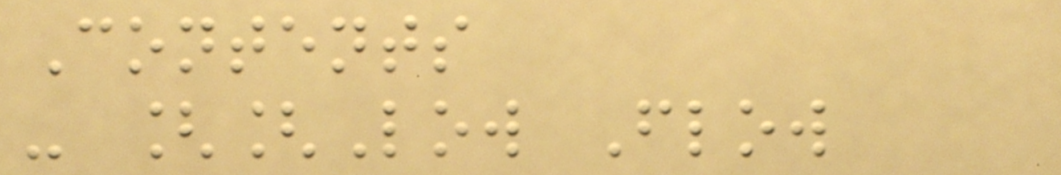Contents
- [[Low Flow
